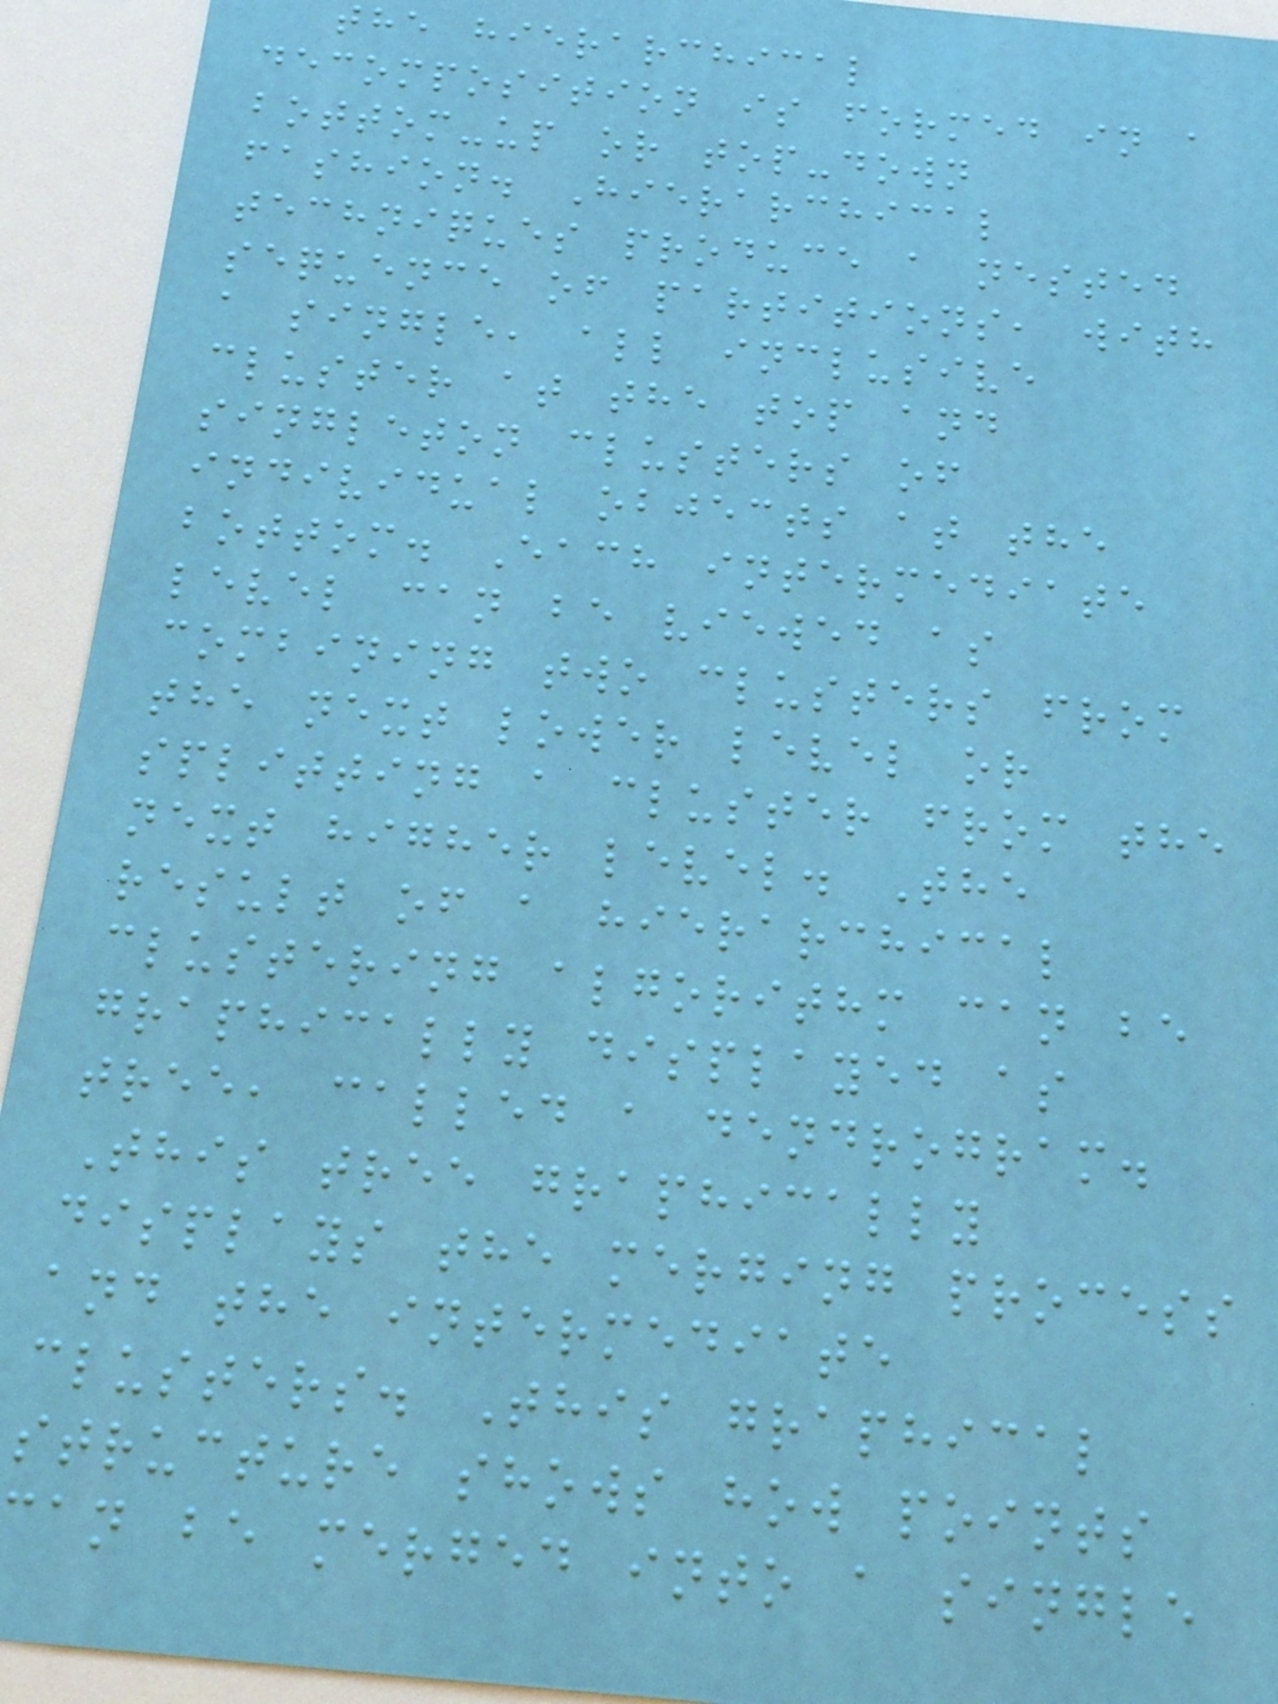the hierarchical
decomposition is formed in a
bottom-up or top-down
fashion. Hierarchical
techniques produce a nested
sequence of partitions, with
a single, all inclusive
cluster at the top and
singleton clusters of
individual objects at the
bottom. Each intermediate
level can be viewed as
combining two clusters from
the next lower level or
splitting a cluster from the
next higher level. The
result of a hierarchical
clustering algorithm can be
graphically displayed as
tree, called a dendrogram.
This tree graphically
displays the merging process
and the intermediate
clusters. This graphical
structure shows how points
an be merged into a single
